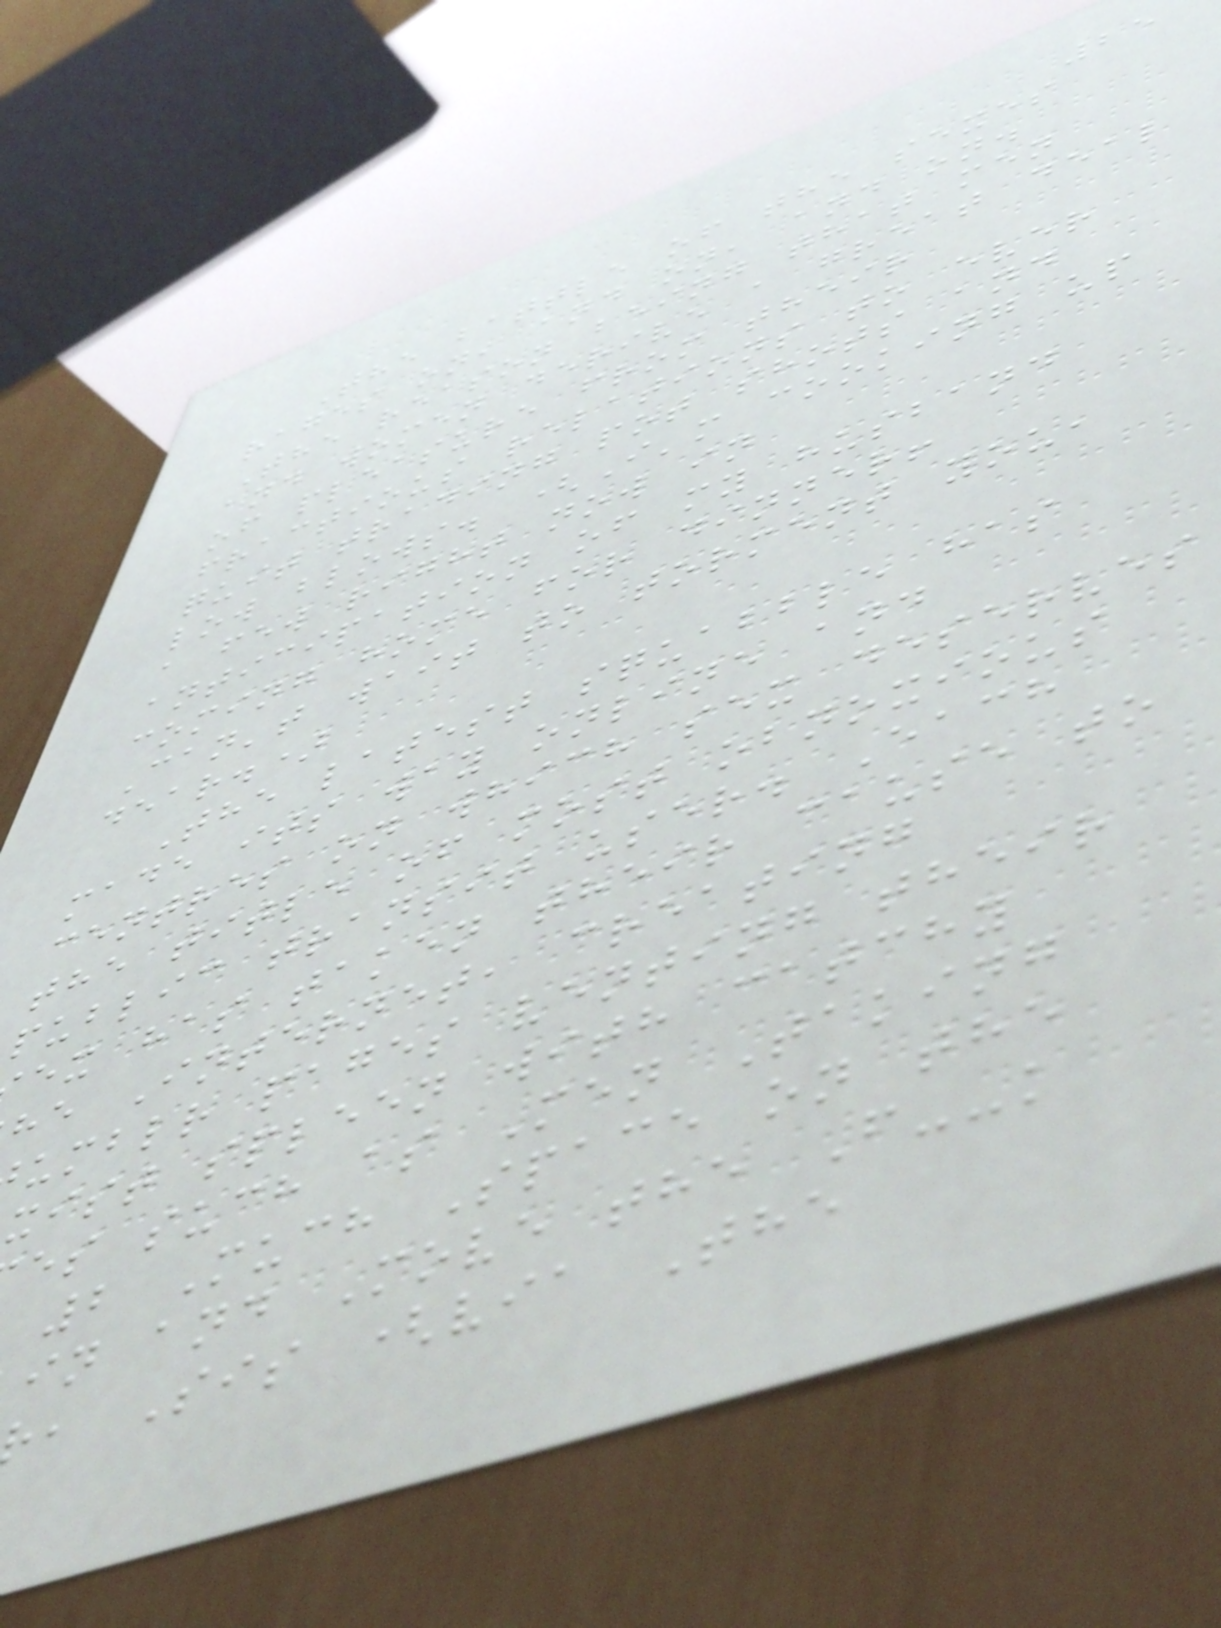25
The battle of the sexes
rages on, and on, and on.
The reason being that men
and women derive a great deal
of pleasure from their
fractious relations to ever
quit trading pot shots and
low blows. (I'm cooking up
a few right now in
anticipation of my husband
coming home for dinner!
Can't wait to torment you,
dear.)
The latest squabble has
made its way online and
centres on which sex deserves
the title of most obnoxious
public transit user. Each
ex has taken their cause to
he Internet, creating
umblr pages venting their
xist spleen with catchy
es such as Men Taking
2 Much Space on the
in and Move the F--k
, Sis (via The
